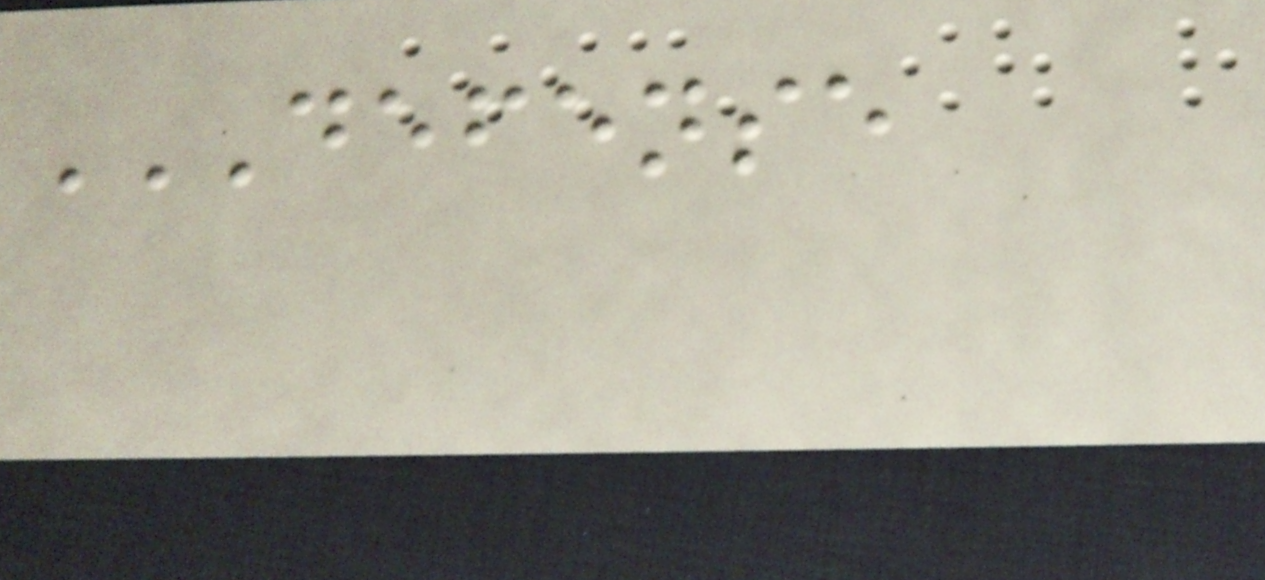DEFENSE
